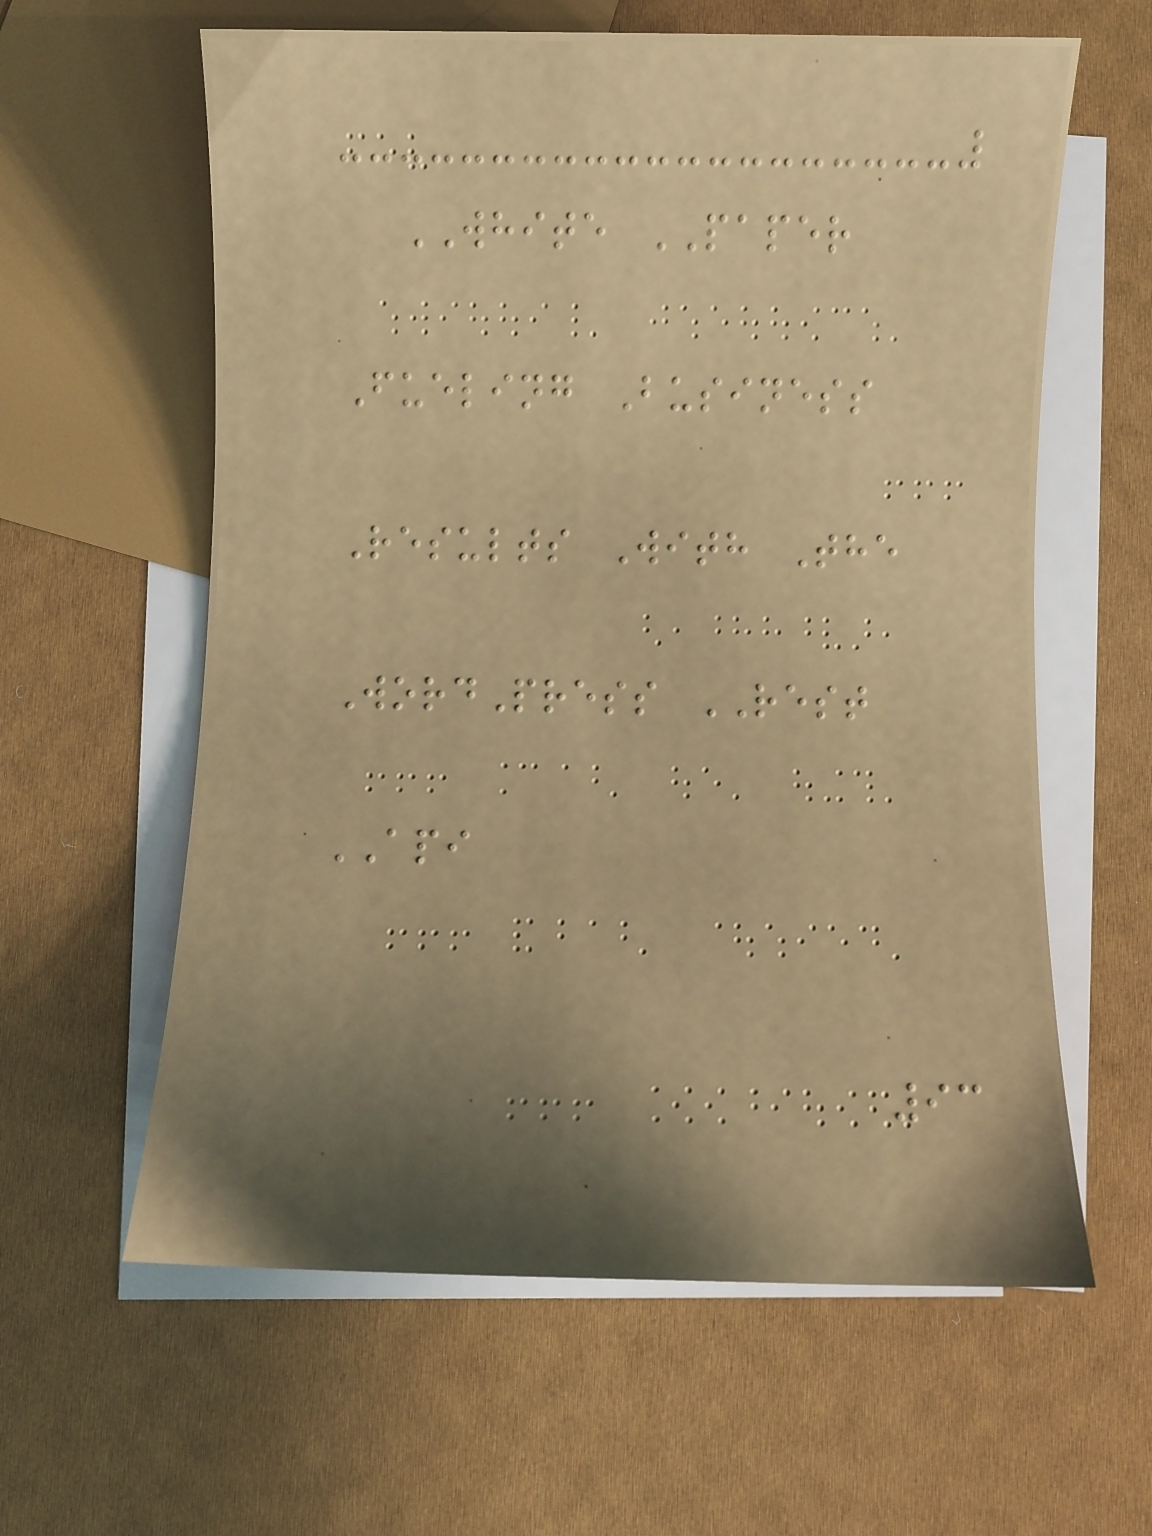WHITE PAPER
Fueling Business
Results With The
WordPress REST
API
93
